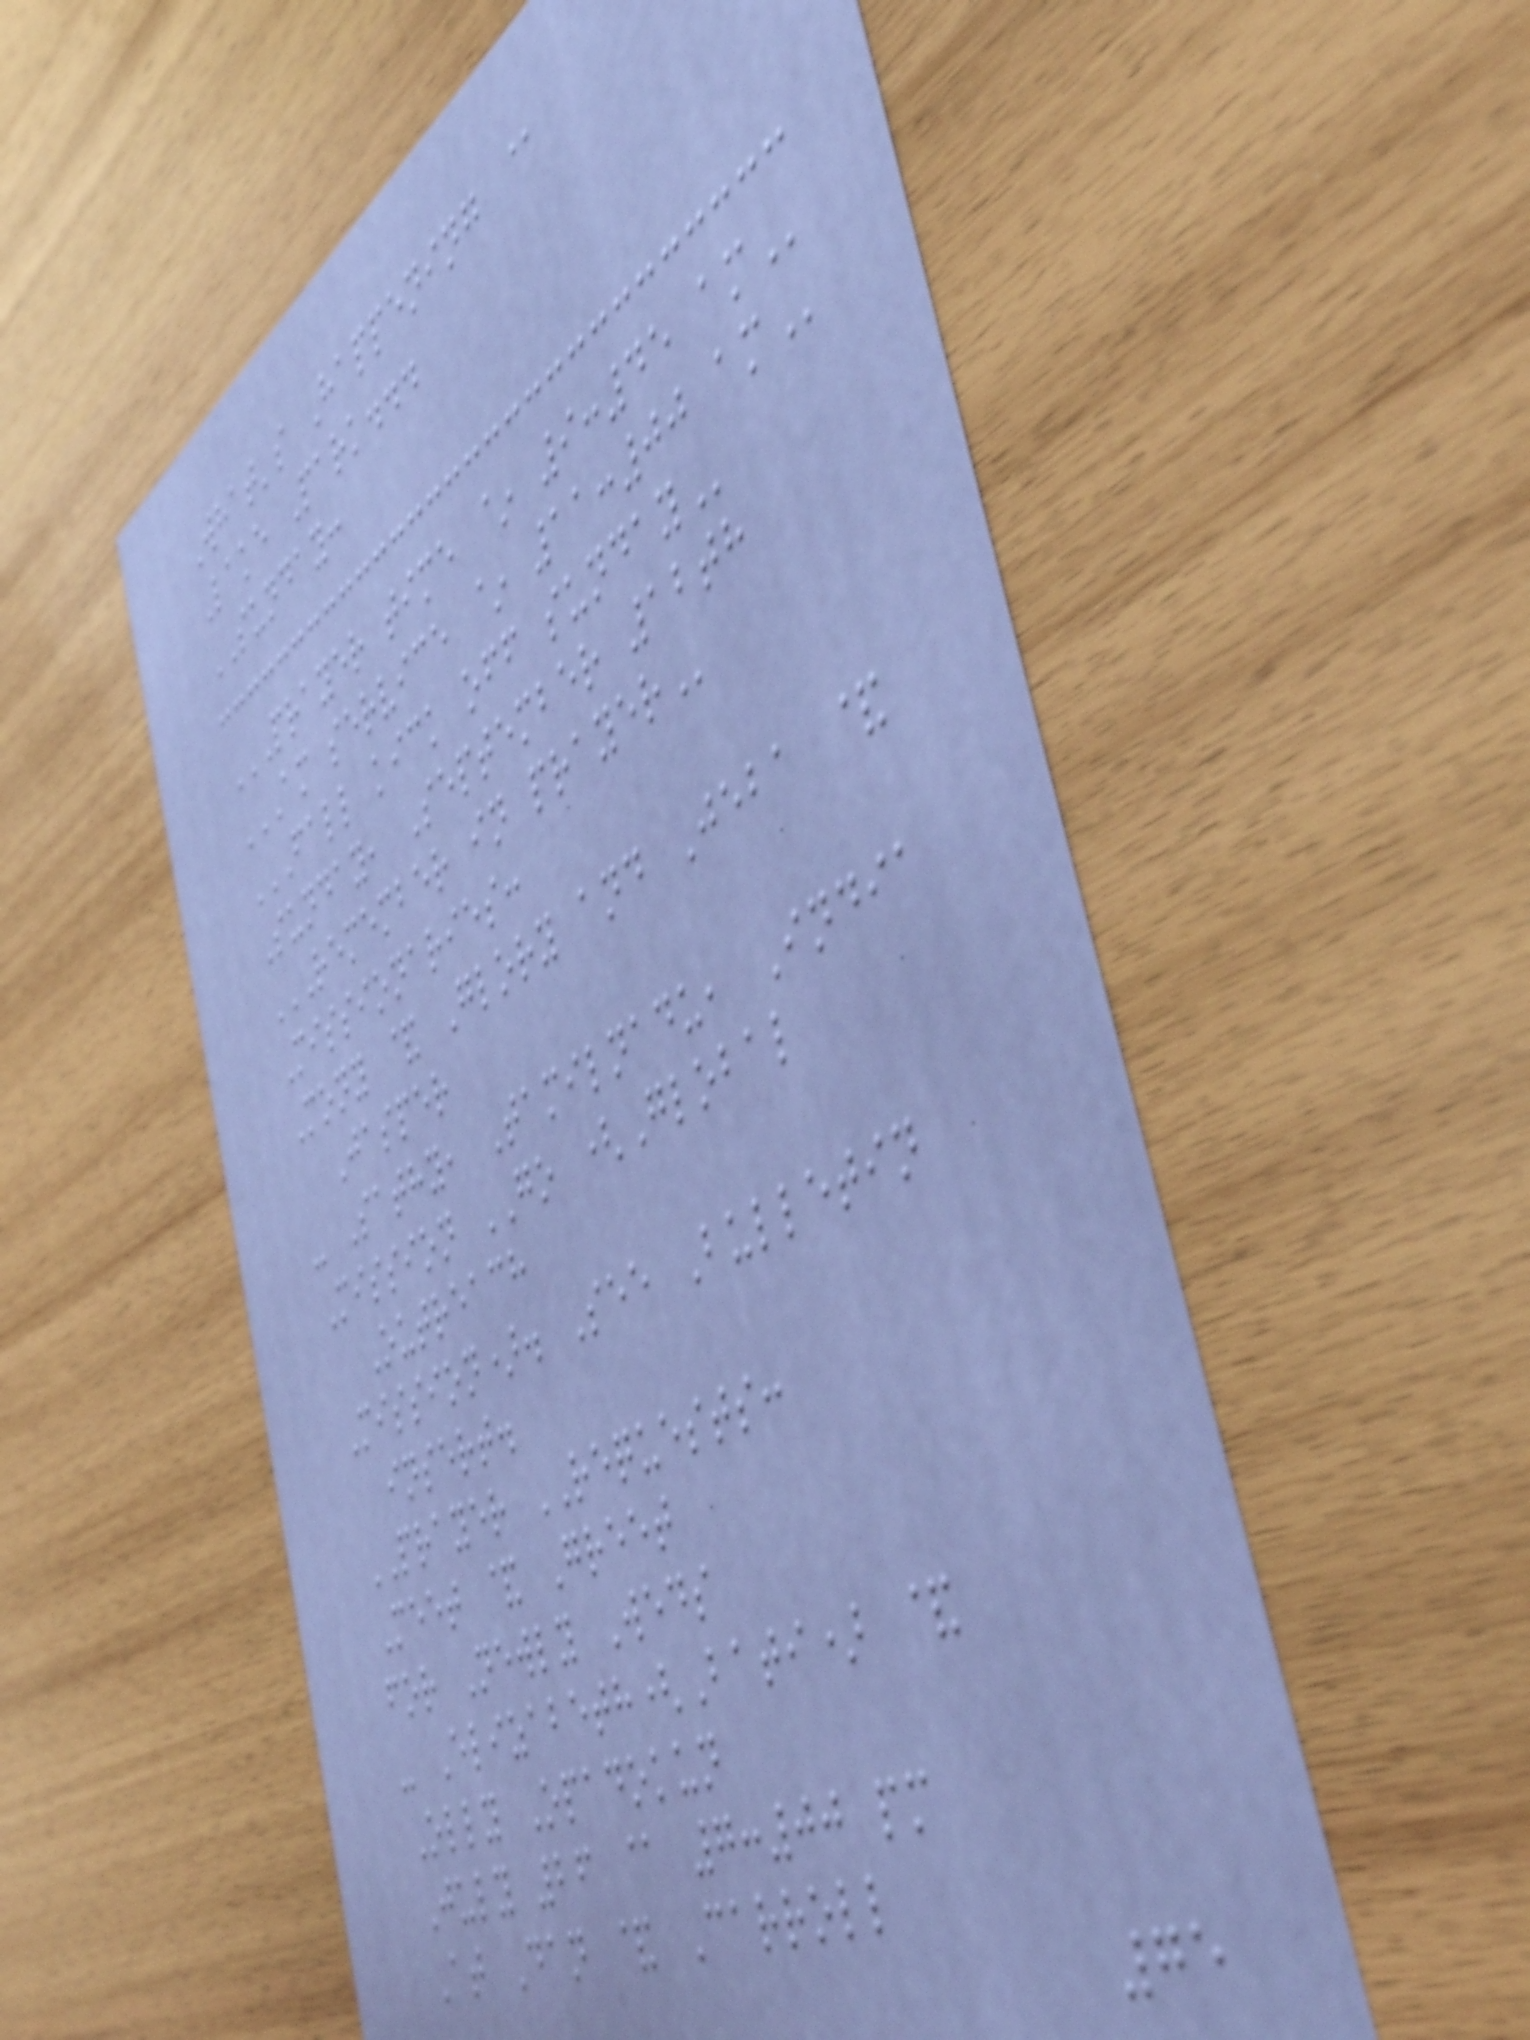What's Happening @
Lake Park...
SUNDAY:
PRAYER TIME ~ 9:45 AM
AM SERVICE ~ 11:00 AM
FALL KICK OFF SUNDAY
Sunday, September 12th
REMEMBER IN PRAYER
Missionaries:
Mony & Glory and Jeba &
Jasper
- Sathy, Tamilnadu, India
Mission GO (Global
Outreach
Mission). See Bulletin
insert.
PRAYER REQUESTS:
Meet & Greet
for Newly Weds
- Elizabeth(Bati) &
Olly Opadokun
July 26 @ 7:00 pm
At Dan & Carroll
75
